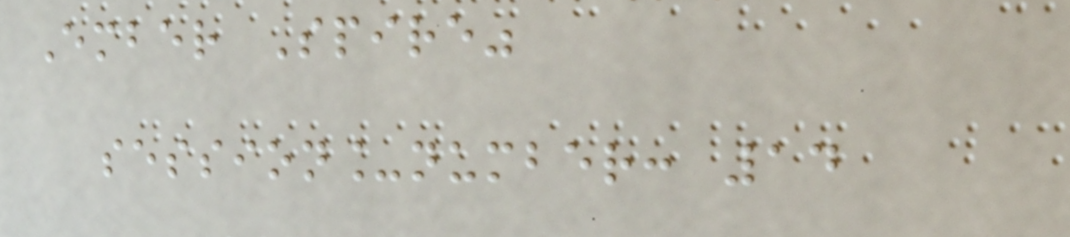Ember Spire"
session_number: 14
